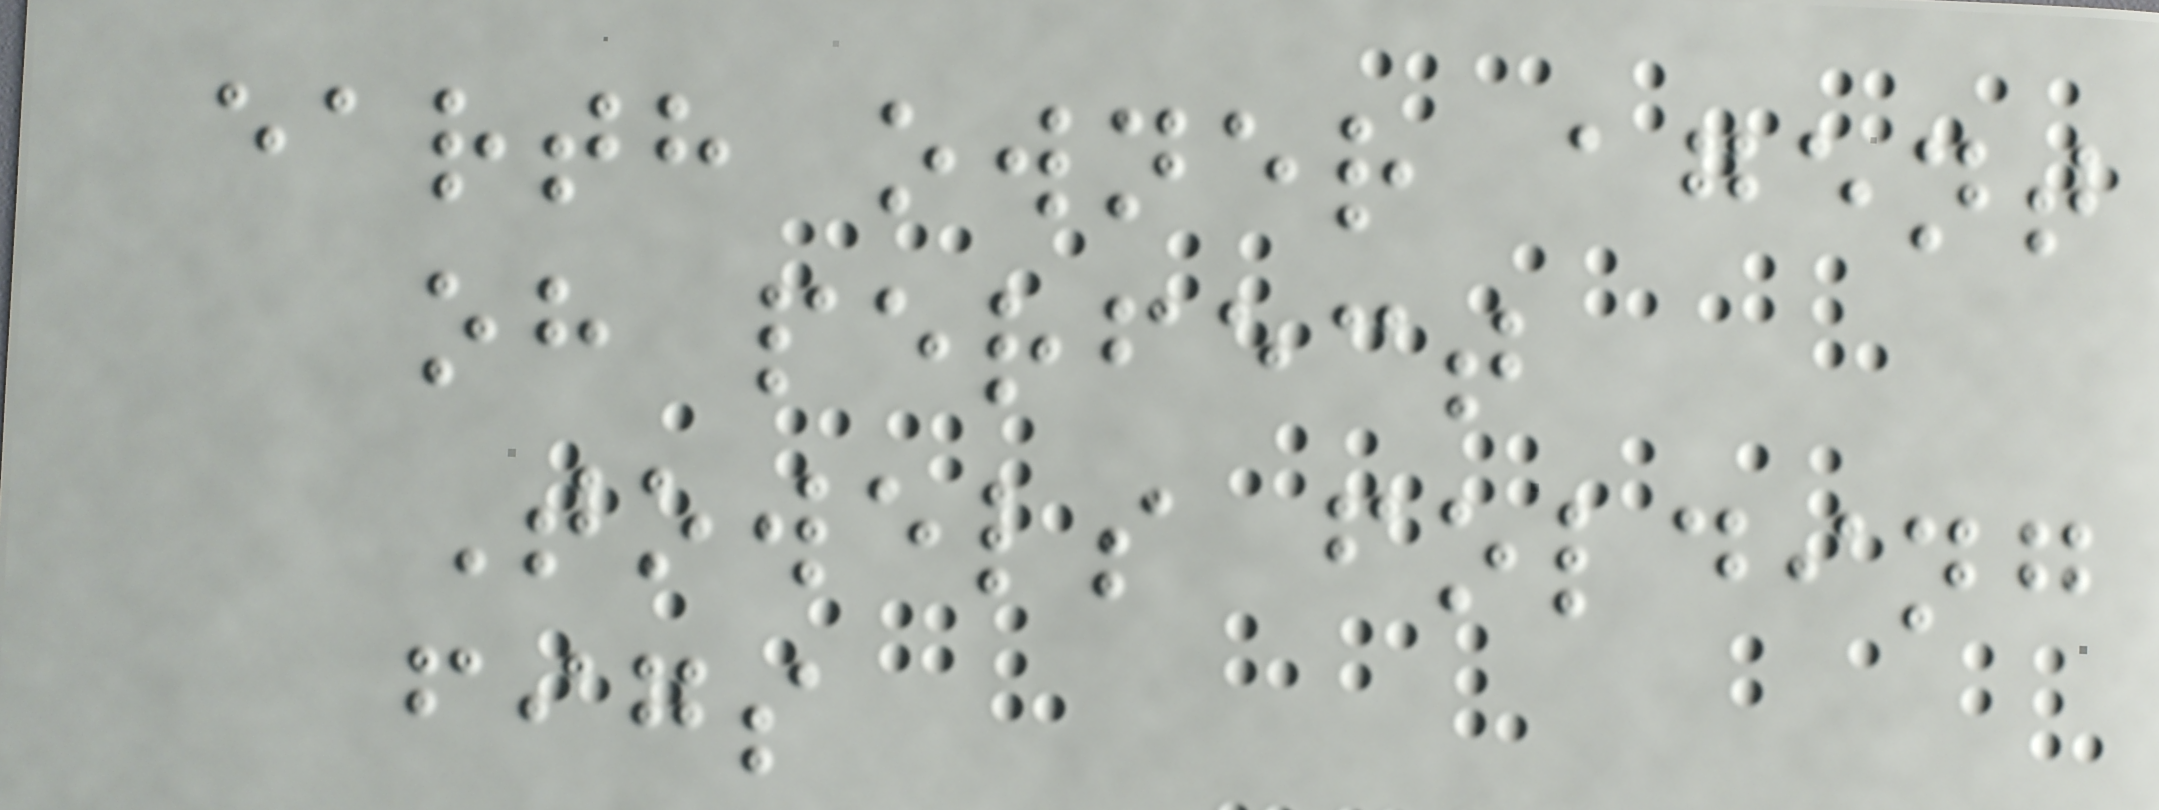earth owner agent
oh perfect
Towels folding
figs
